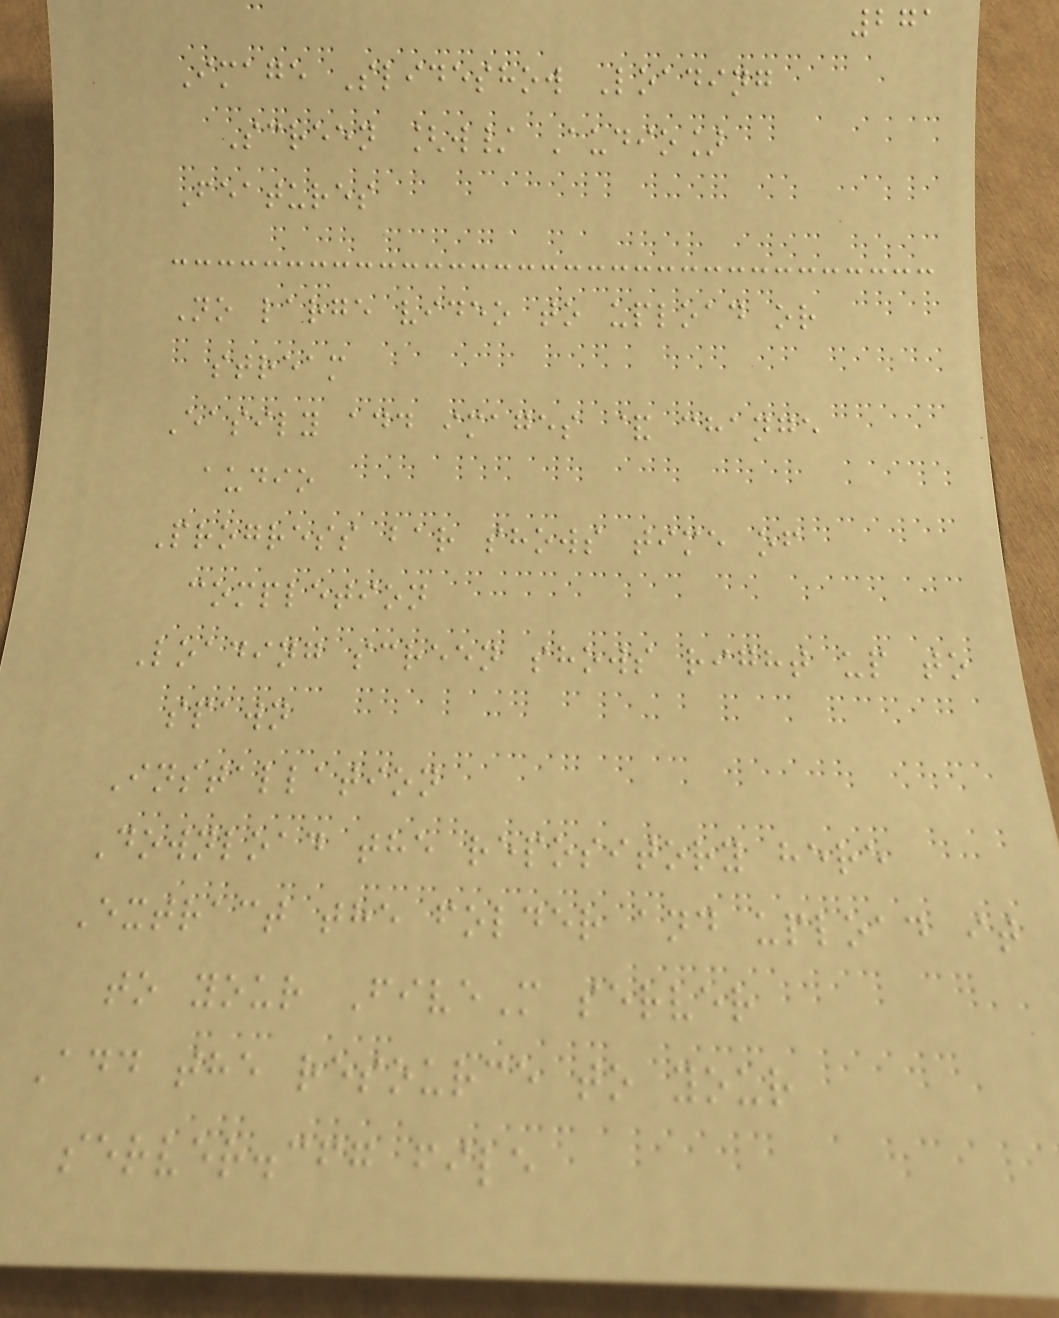271
Image Slideshow Loading
Screen [w/ Audio]
Features
No large video to upload or
stream
Easily add images & change
audio
Progress bar shows time of
completion
Loading screen shows right up to
spawn
Installation
Download the repository here
Extract the folder and upload it
to your FiveM server
Add the resource to your
server.cfg file
